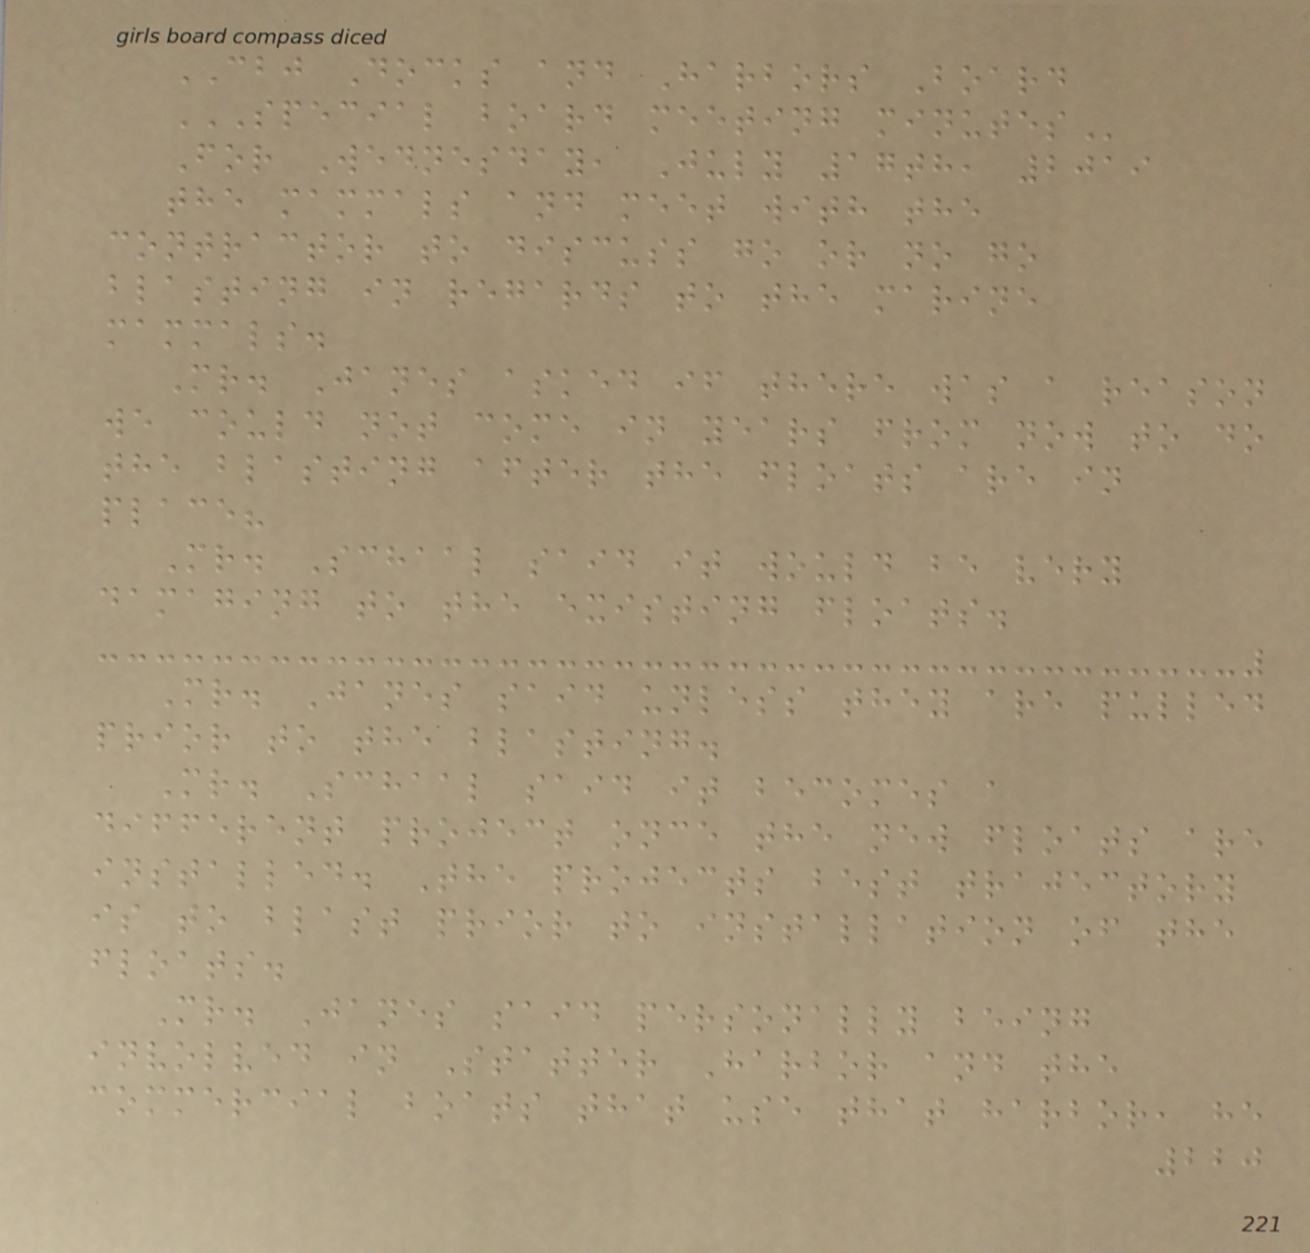CBJ Docks and Harbors Board
SPECIAL BOARD MEETING MINUTES
For Wednesday, July 17th, 2019
the mammals and meet with the
contractor to discuss go or no go
blasting in regards to the marine
mammals.
Mr. Janes asked if there was a reason
we could not come in years from now to do
the blasting after the floats are in
place?
Mr. Schaal said it would be very
damaging to the existing floats.
Mr. Janes said unless they are pulled
prior to the blasting.
Mr. Schaal said it becomes a
different project once the new floats are
installed. The projects best trajectory
is to blast prior to installation of the
floats.
Mr. Janes said personally being
involved in Statter Harbor and the
commercial boats that use that harbor, he
220
